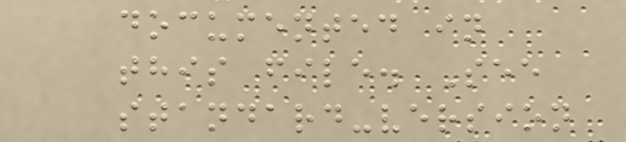documented in
this file. See
standard-version
